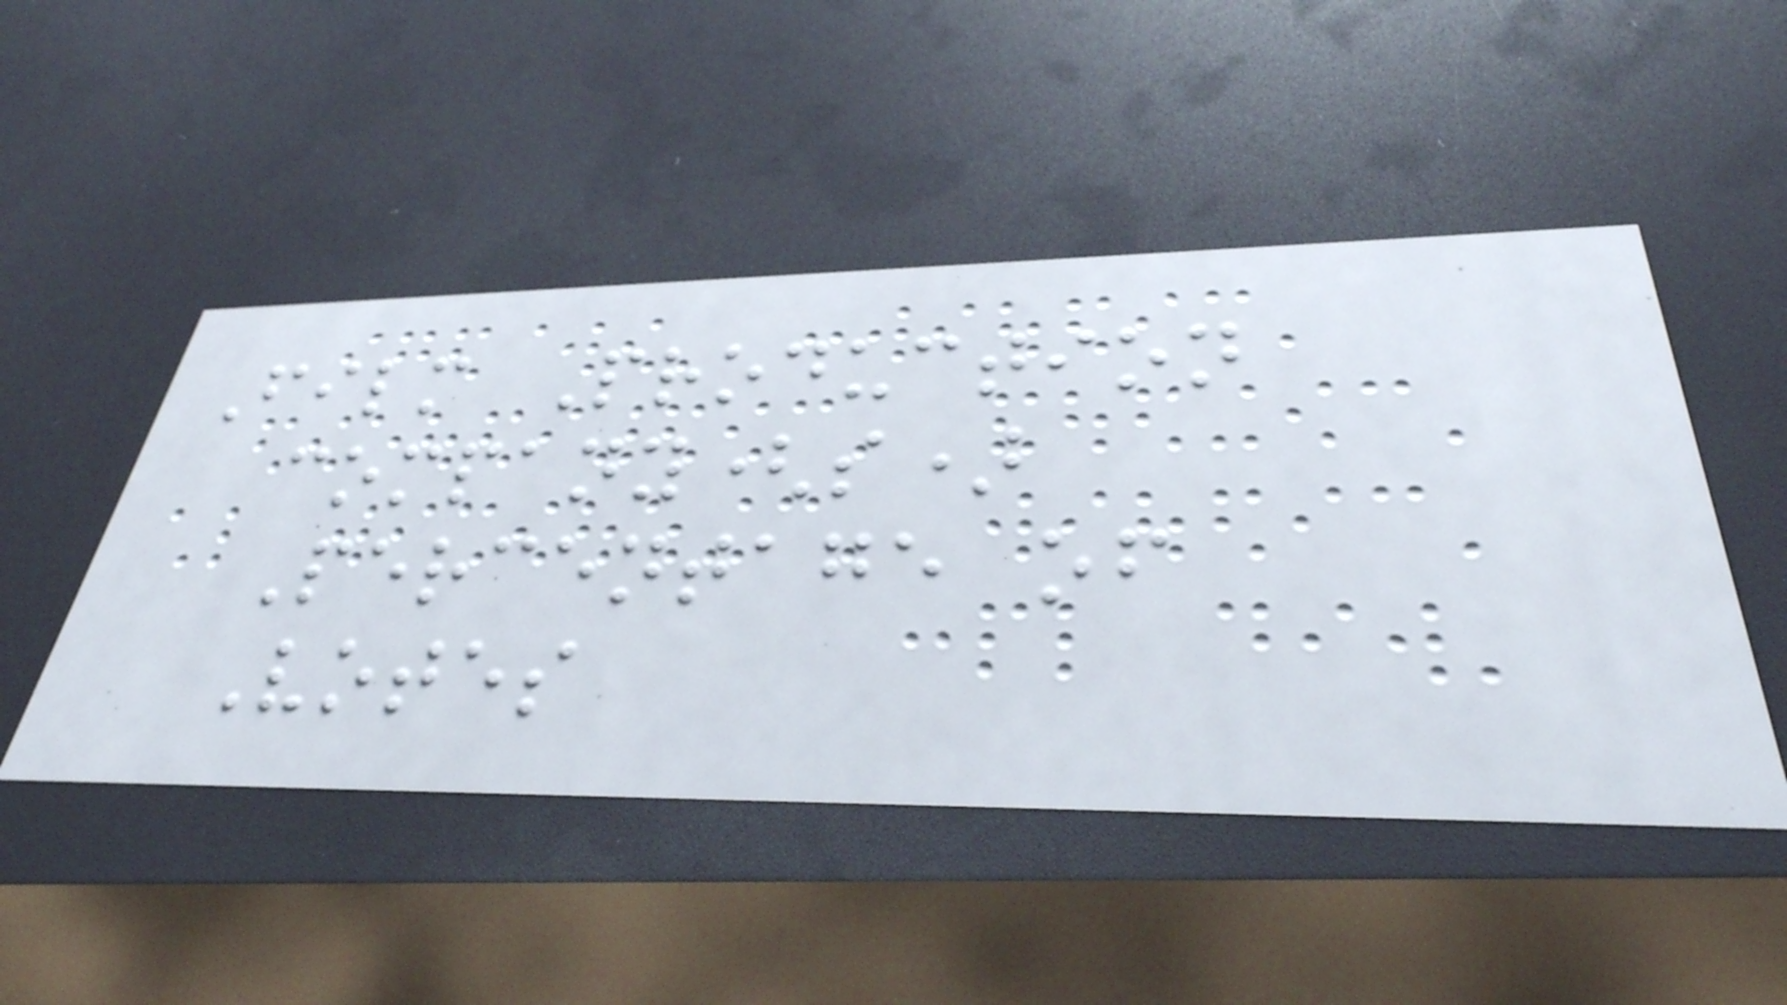Film Production
company(s)
Percentage of
Votes
